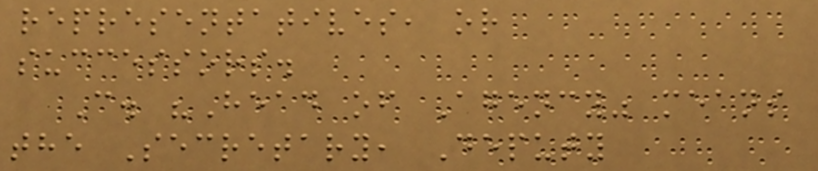representatives, or
successors.
C. "Head of Agency" means
the Secretary, Deputy
